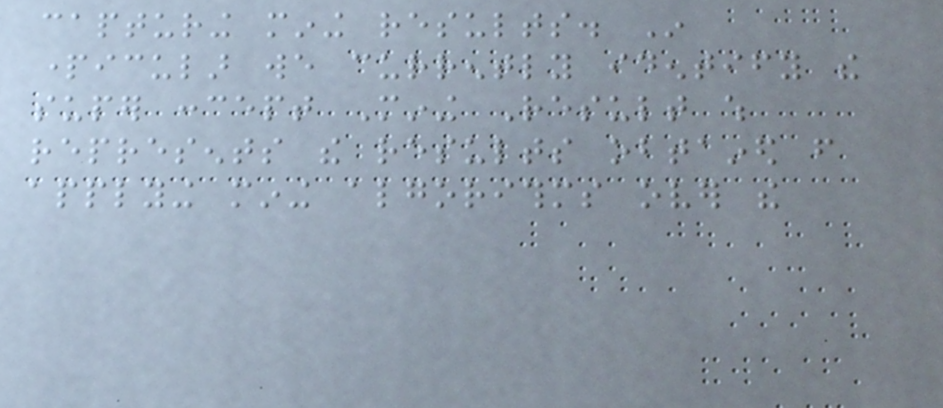capturing mining results. In
particular we currently identify the
super concept Mining Result which
represents the results obtained from
applying mining algorithms over the
